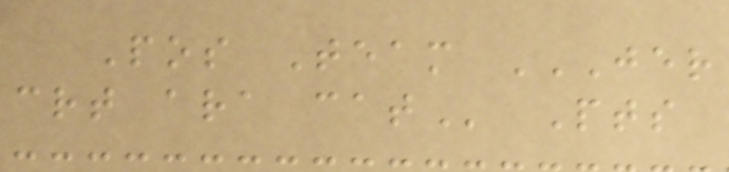Pos Team JER
CRT ARA CAT Pts
